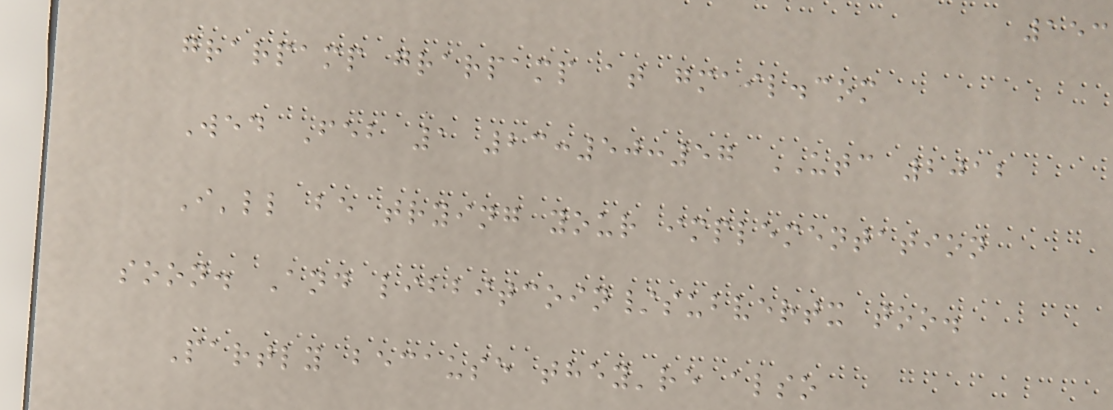153
grarpamp grarpamp at gmail.com
Wed Feb 1 23:50:57 UTC 2012
I'll be trying your implementation
soon. And libbitcoin/subvertx too.
Partly because they're also
